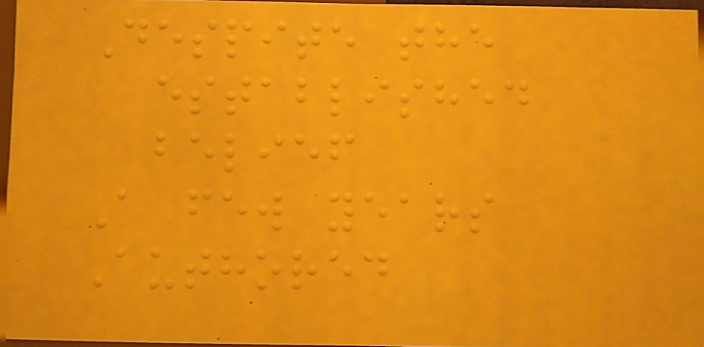Despite the
established
belief
A few years
Authored
